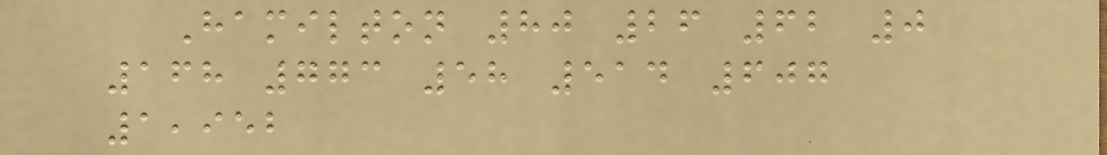Hamilton 80 26 62 0
168 773 58 514 607
1,952
